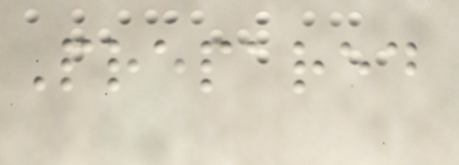Prepared
